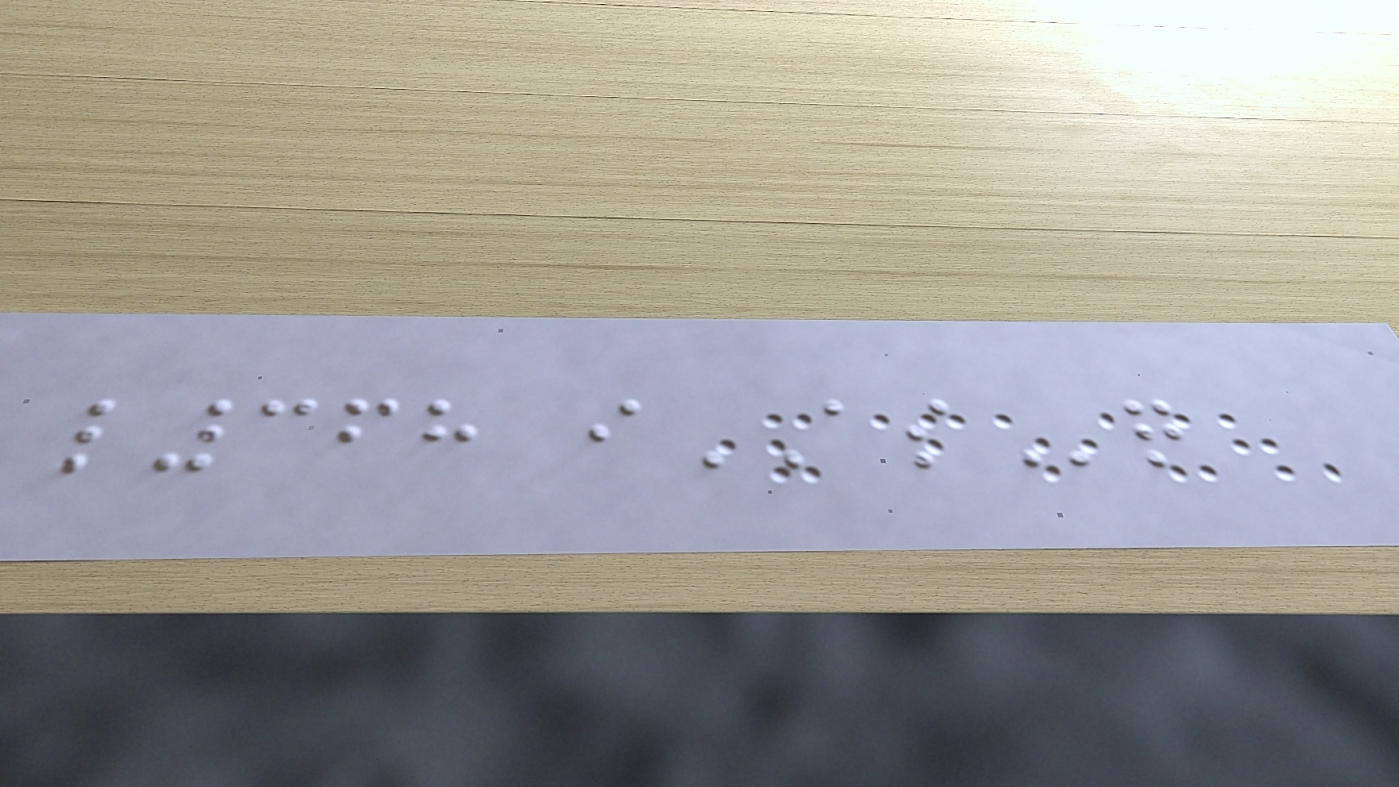l368 iASq
